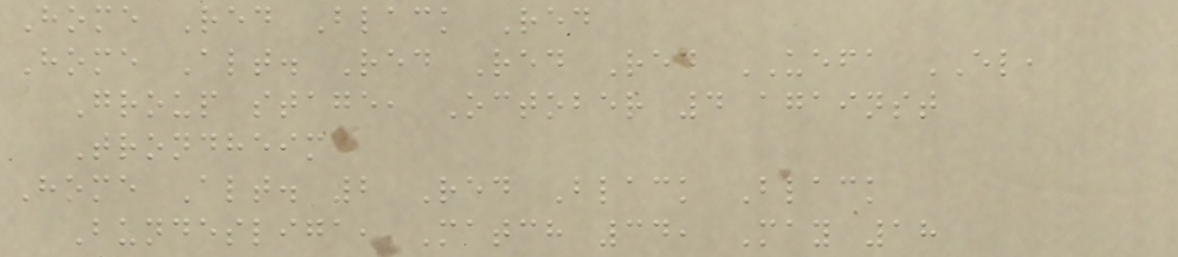Home Red Black Red
Home Alt. Red Red Red UEFA EL,
Group stage, October 4 against
Trondheim
Home Alt. 2 Red Black Black
Bundesliga, Match 34, May 18
